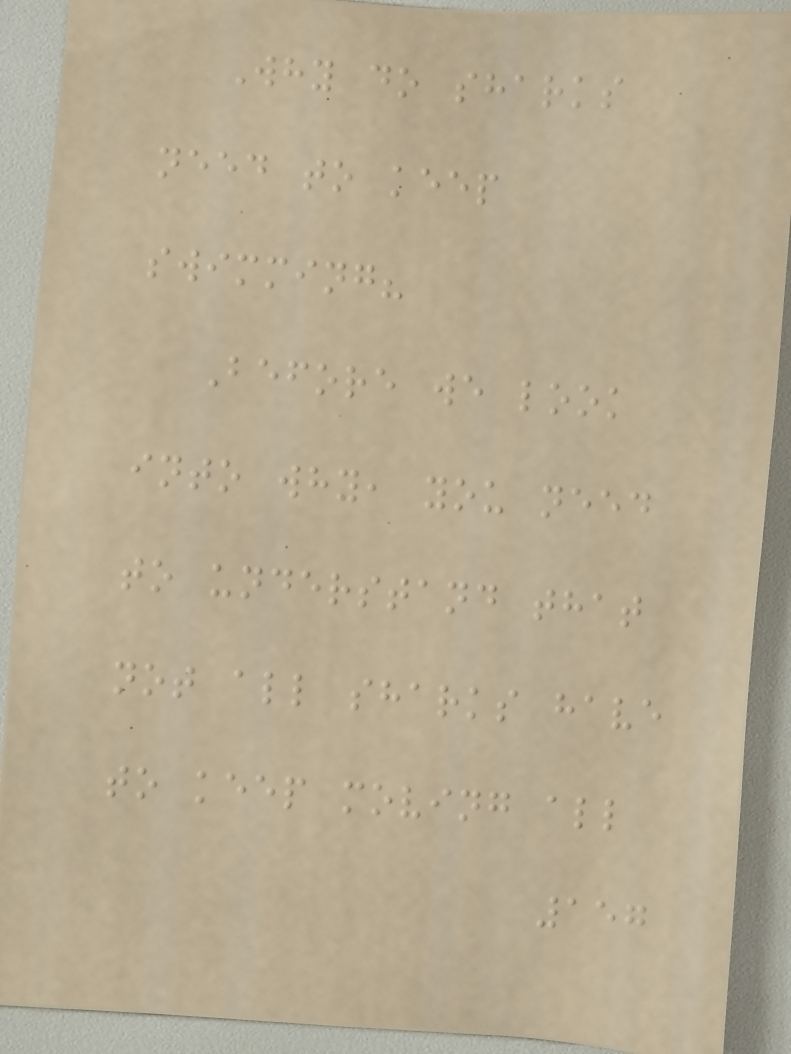Why do sharks
need to keep
swimming?
Before we look
into why, you need
to understand that
not all sharks have
to keep moving all
157
